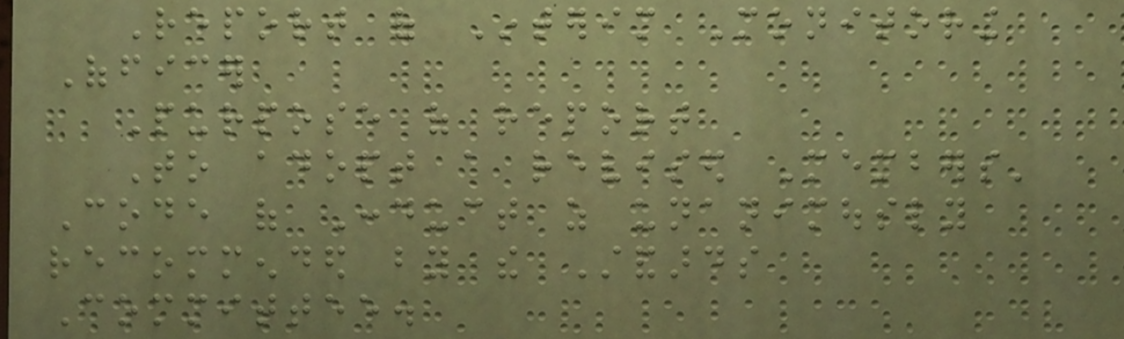Report of Interim Monitoring
Officer
Purpose of report
To adopt a revised Members'
Code of Conduct as unanimously
recommended by the Standards
Committee.
